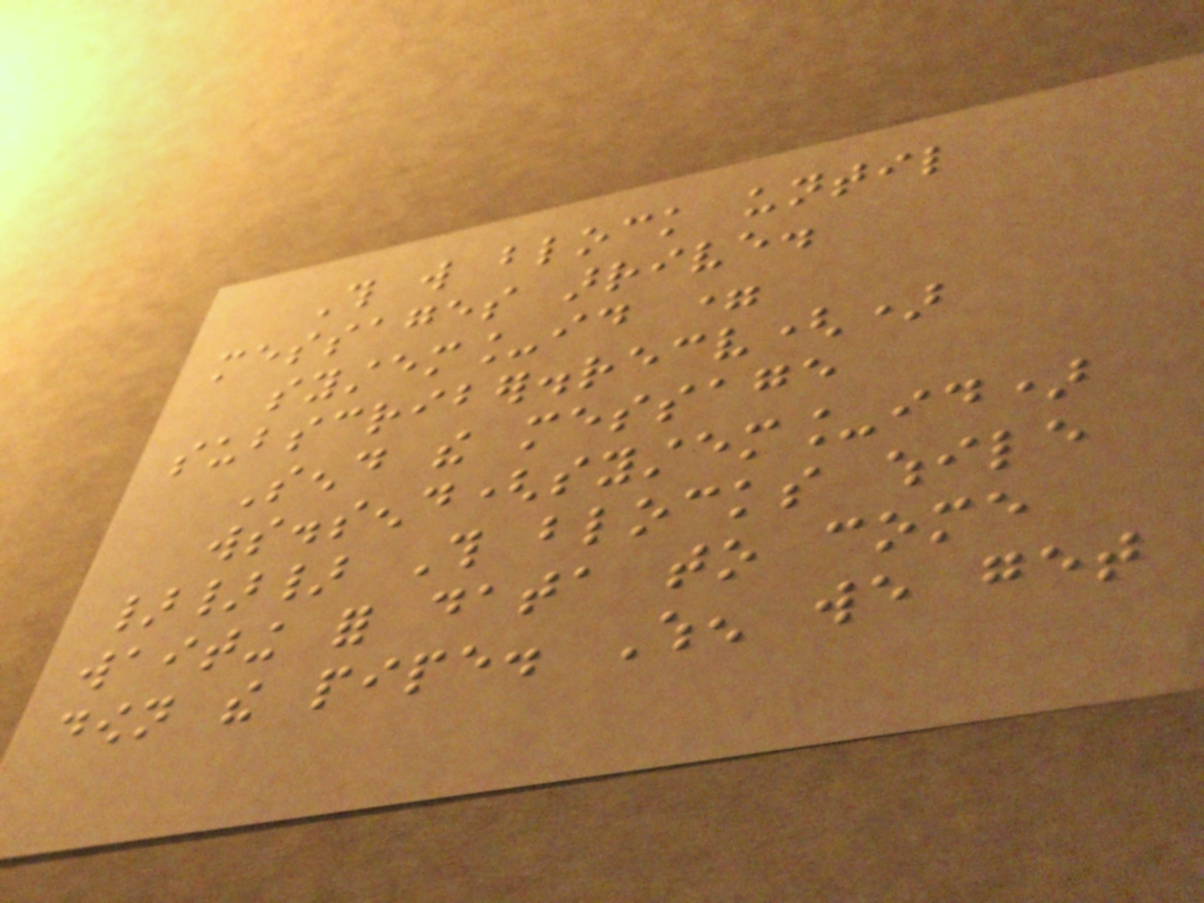This will block until
messages arrive.
system_id =
subscriber.recv()
Send the message
ws.send(system_id)
}}} This blocks while
waiting for data to come
down the pipe. When we get
